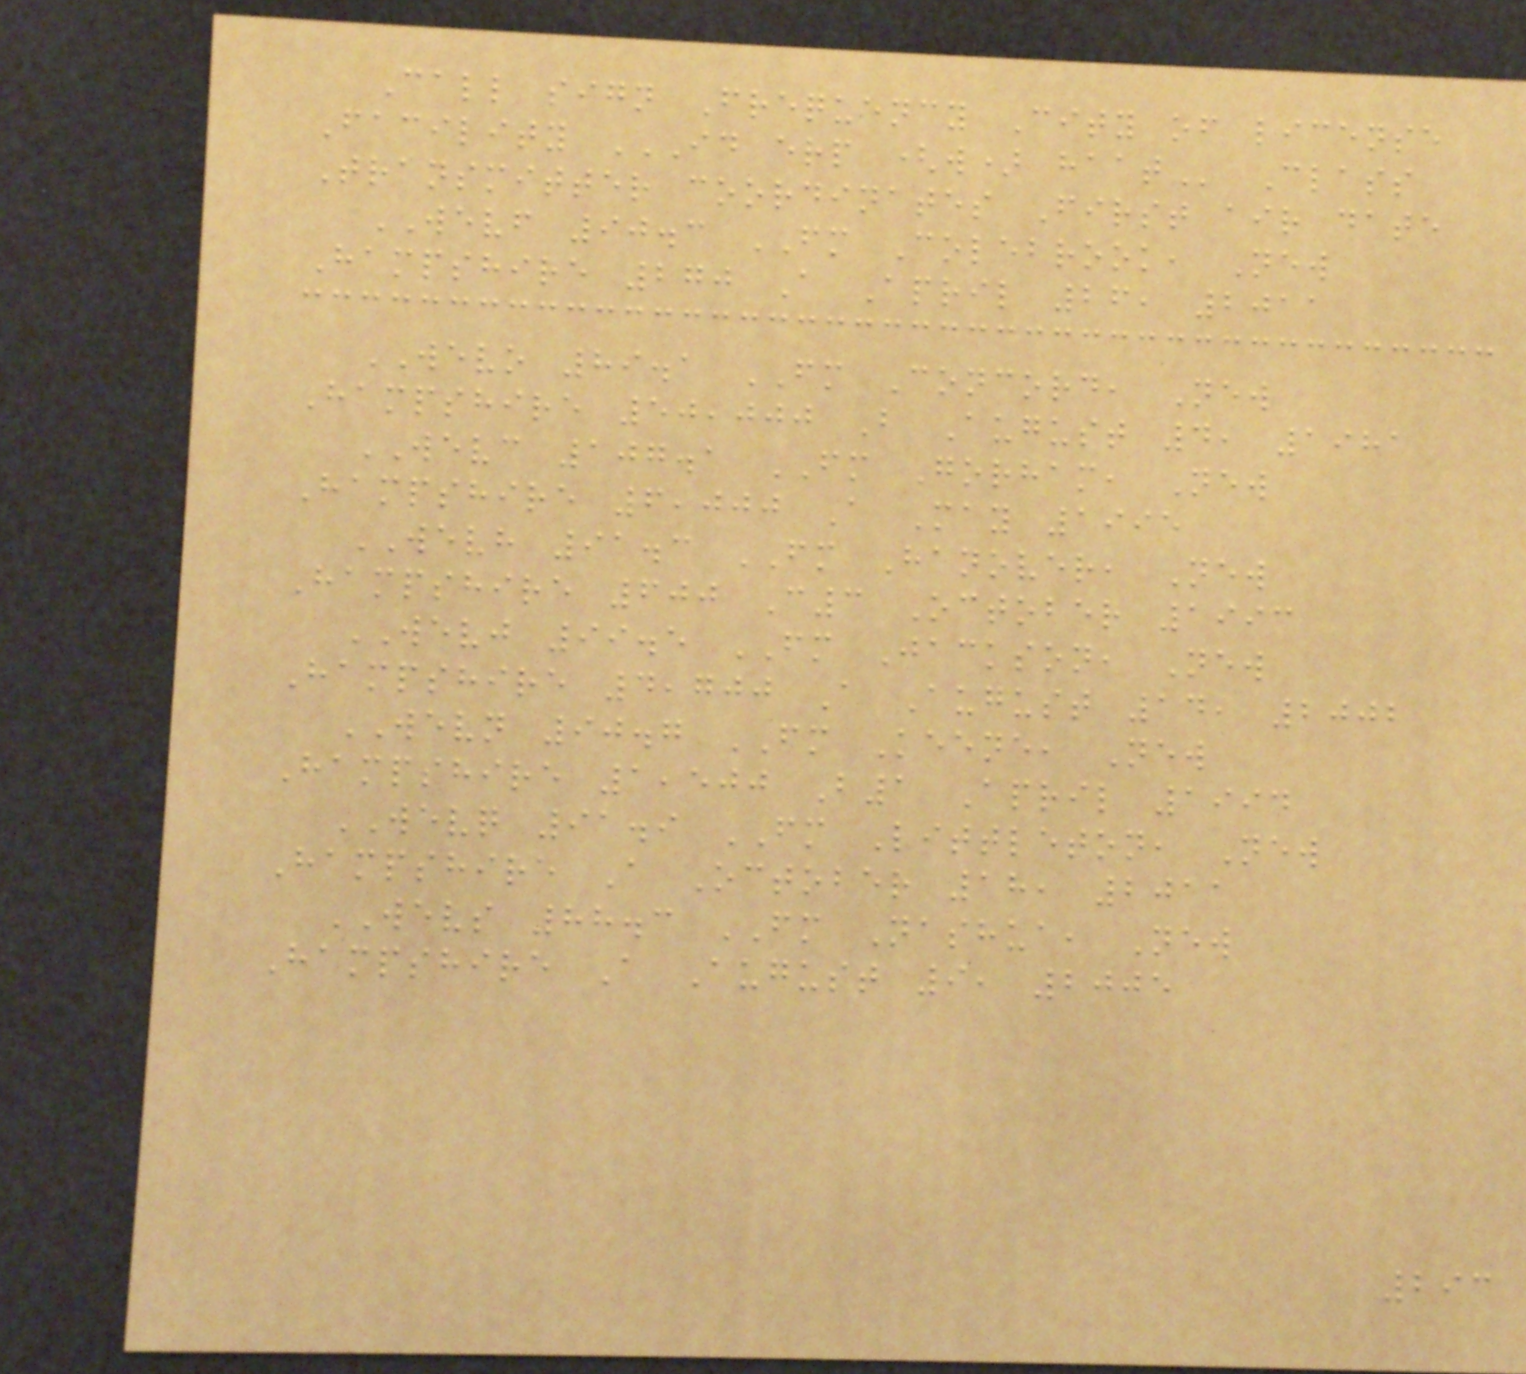Call sign Frequency City of license
Facility ID ERP (W) HAAT Class
Transmitter coordinates First air date
WEVF 90.3 FM Colebrook, New
Hampshire 270 A April 26, 2011
WEVO 89.1 FM Concord, New
Hampshire 50,000 B August 4, 1981
WEVC 107.1 FM Gorham, New
Hampshire 6,000 A May 1995
WEVH 91.3 FM Hanover, New
Hampshire 600 C3 October 1993
WEVJ 99.5 FM Jackson, New
Hampshire 4,700 A August 14, 2002
WEVN 90.7 FM Keene, New
Hampshire 1,500 B1 April 1994
WEVQ 91.9 FM Littleton, New
Hampshire A October 18, 2011
WEVS 88.3 FM Nashua, New
Hampshire A August 9, 2005
293
